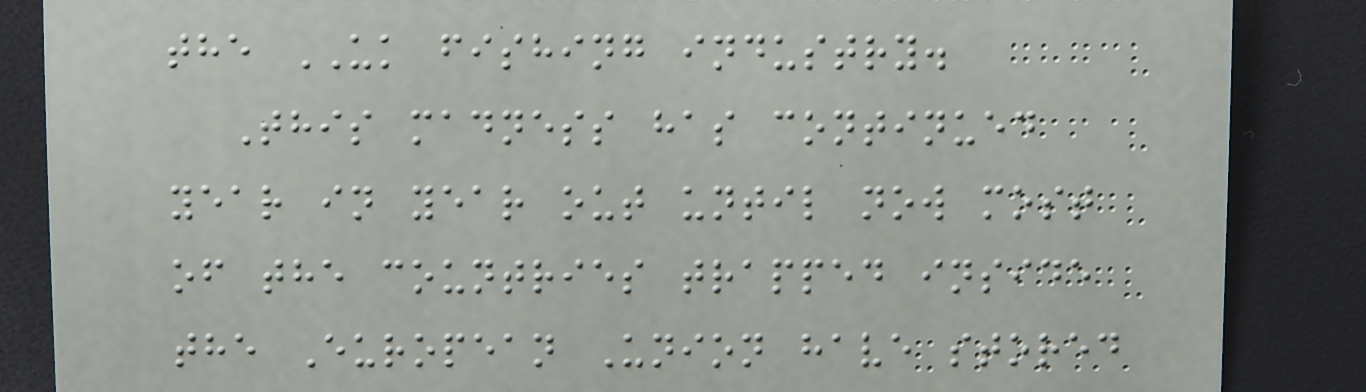the UK fishing industry.
This madness has continued
year in year out until now most
of the countries trapped inside
the European Union have stored
